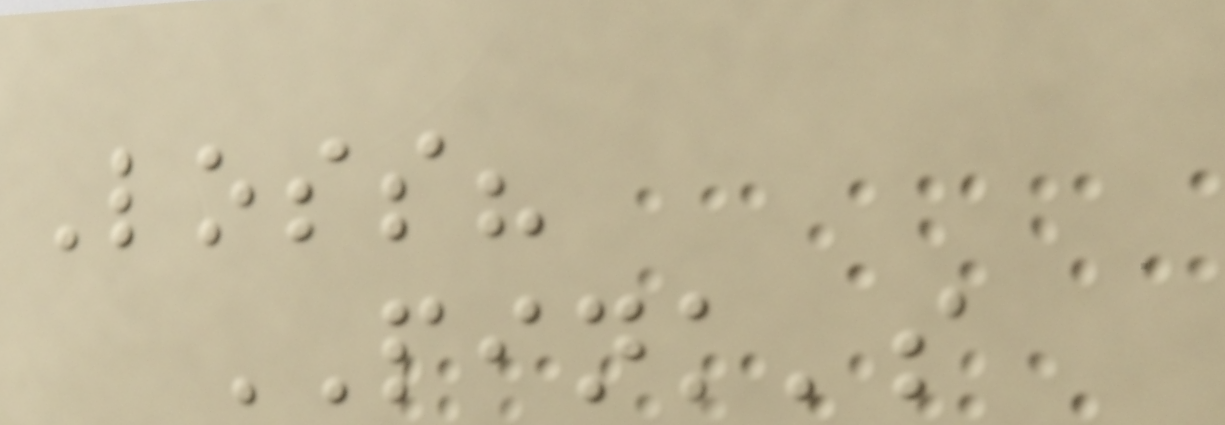Loss?
PINK's
